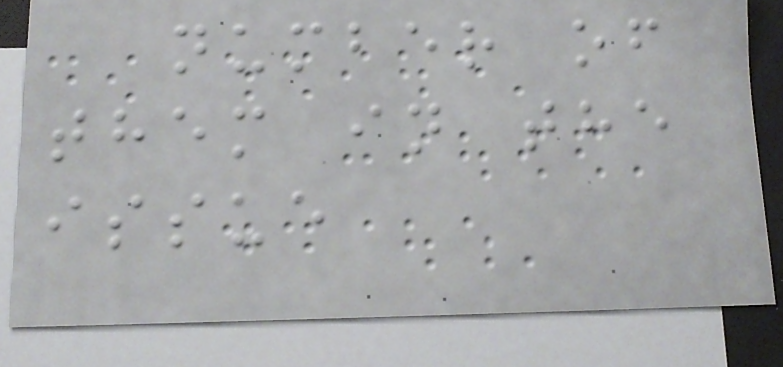number of
them in the
issue
